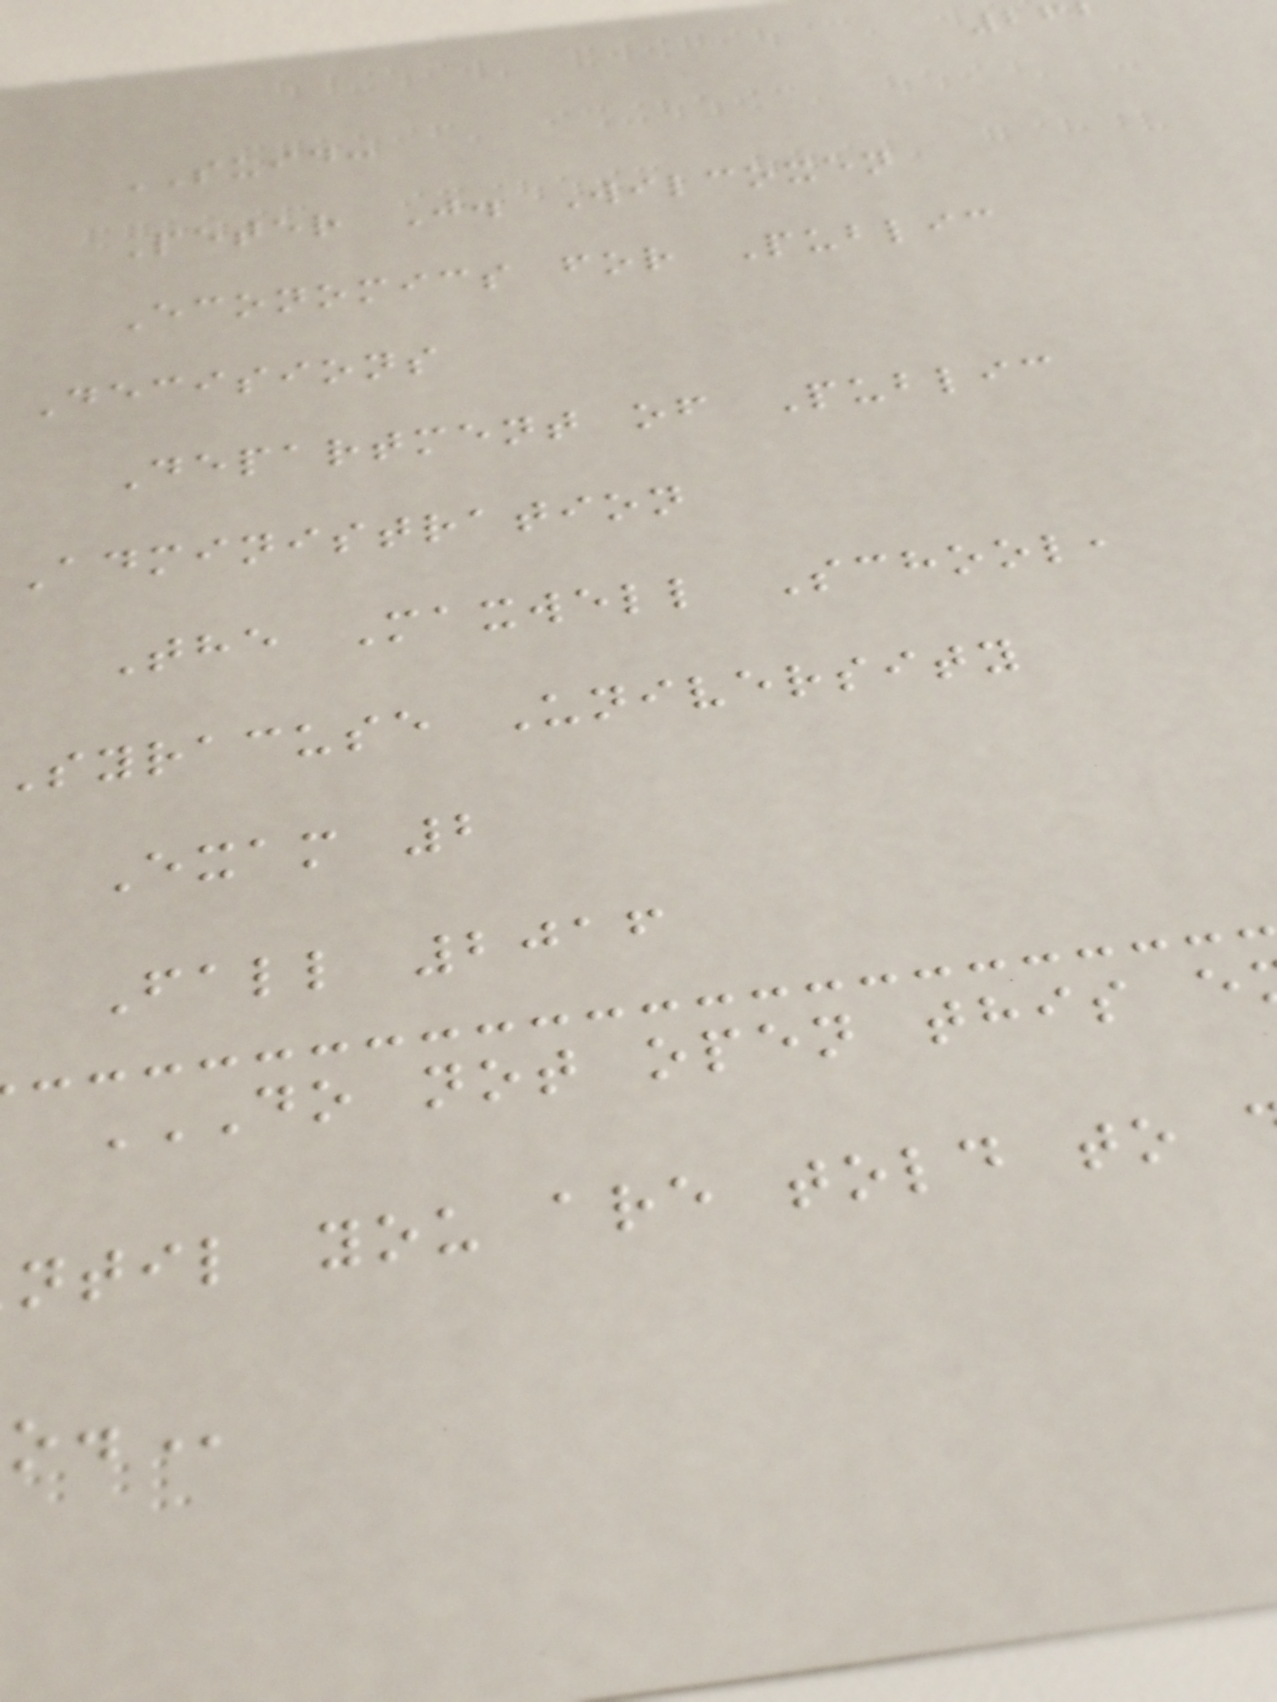SUID:
Peter J. Wilcoxen
Economics for Public
Decisions
Department of Public
Administration
The Maxwell School,
syracuse University
Exam 2
Fall 2016
ntil you are told to
